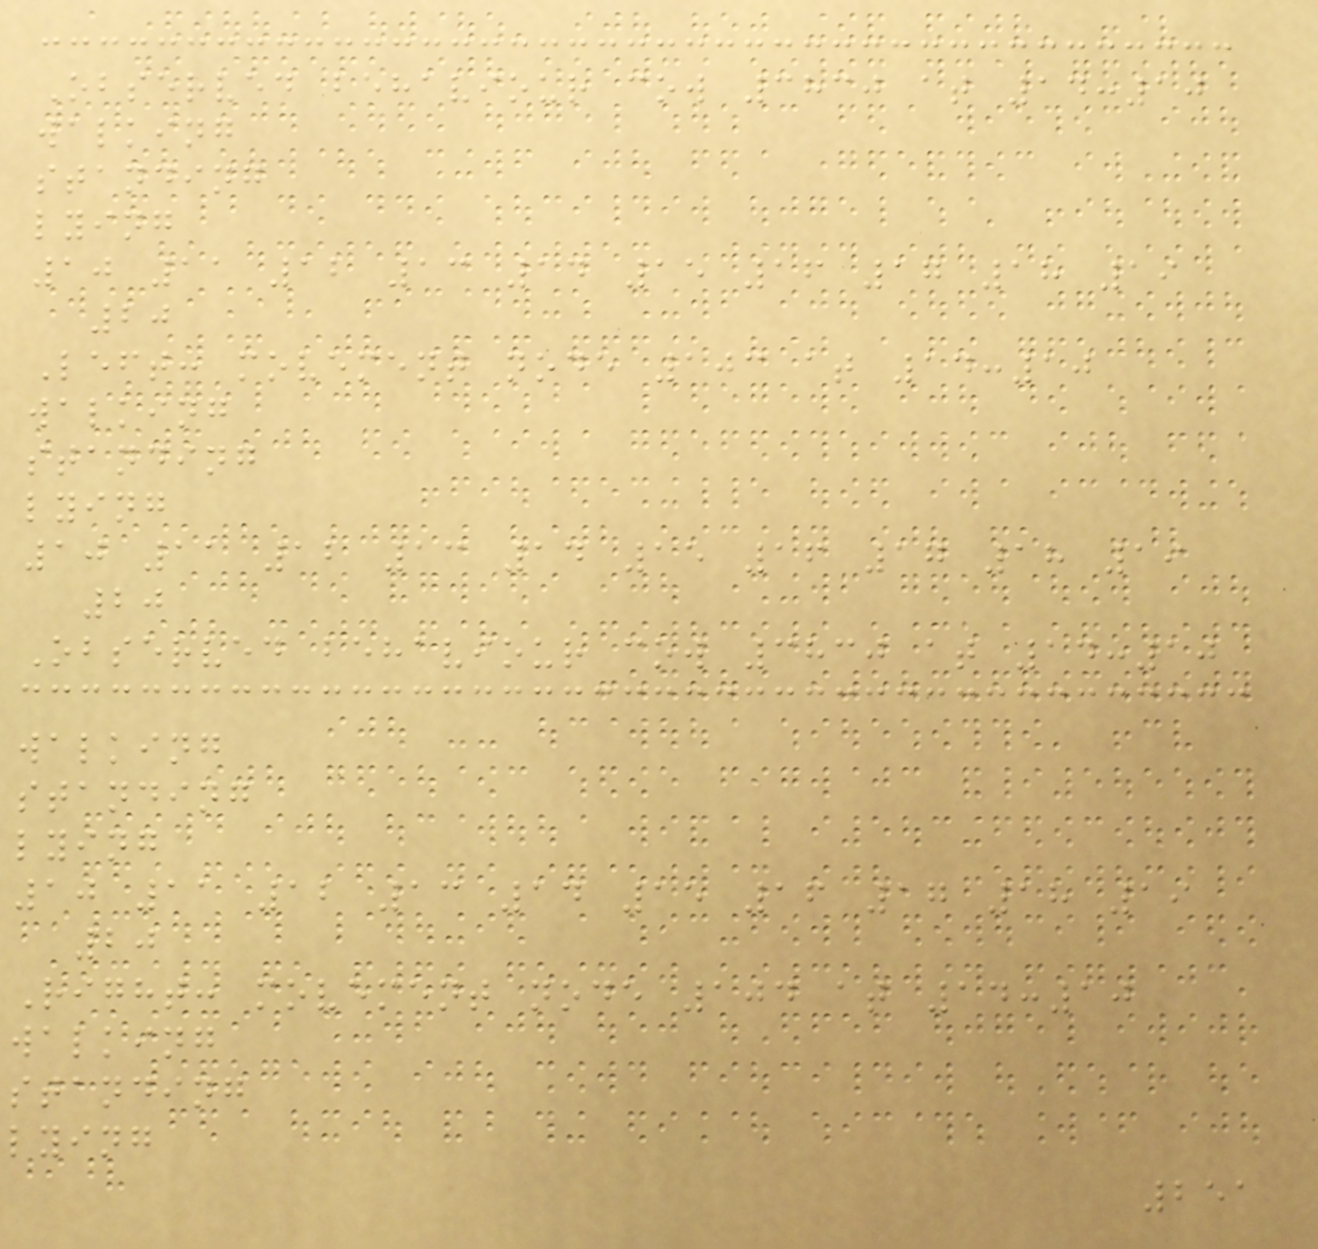Observed behaviour cow 3830 at 14:10
walking
standing
lying
10 11 12 13 14 15 16 17 18 19
20
Left: movement node 103 at 14:10
walking
standing
lying
10 11 12 13 14 15 16 17 18 19
20
Observed behaviour cow 3830 at 14:10
walking
standing
lying
10 11 12 13 14 15 16 17 18 19
20
Right: movement node 104 at 14:10
walking
standing
lying
251
